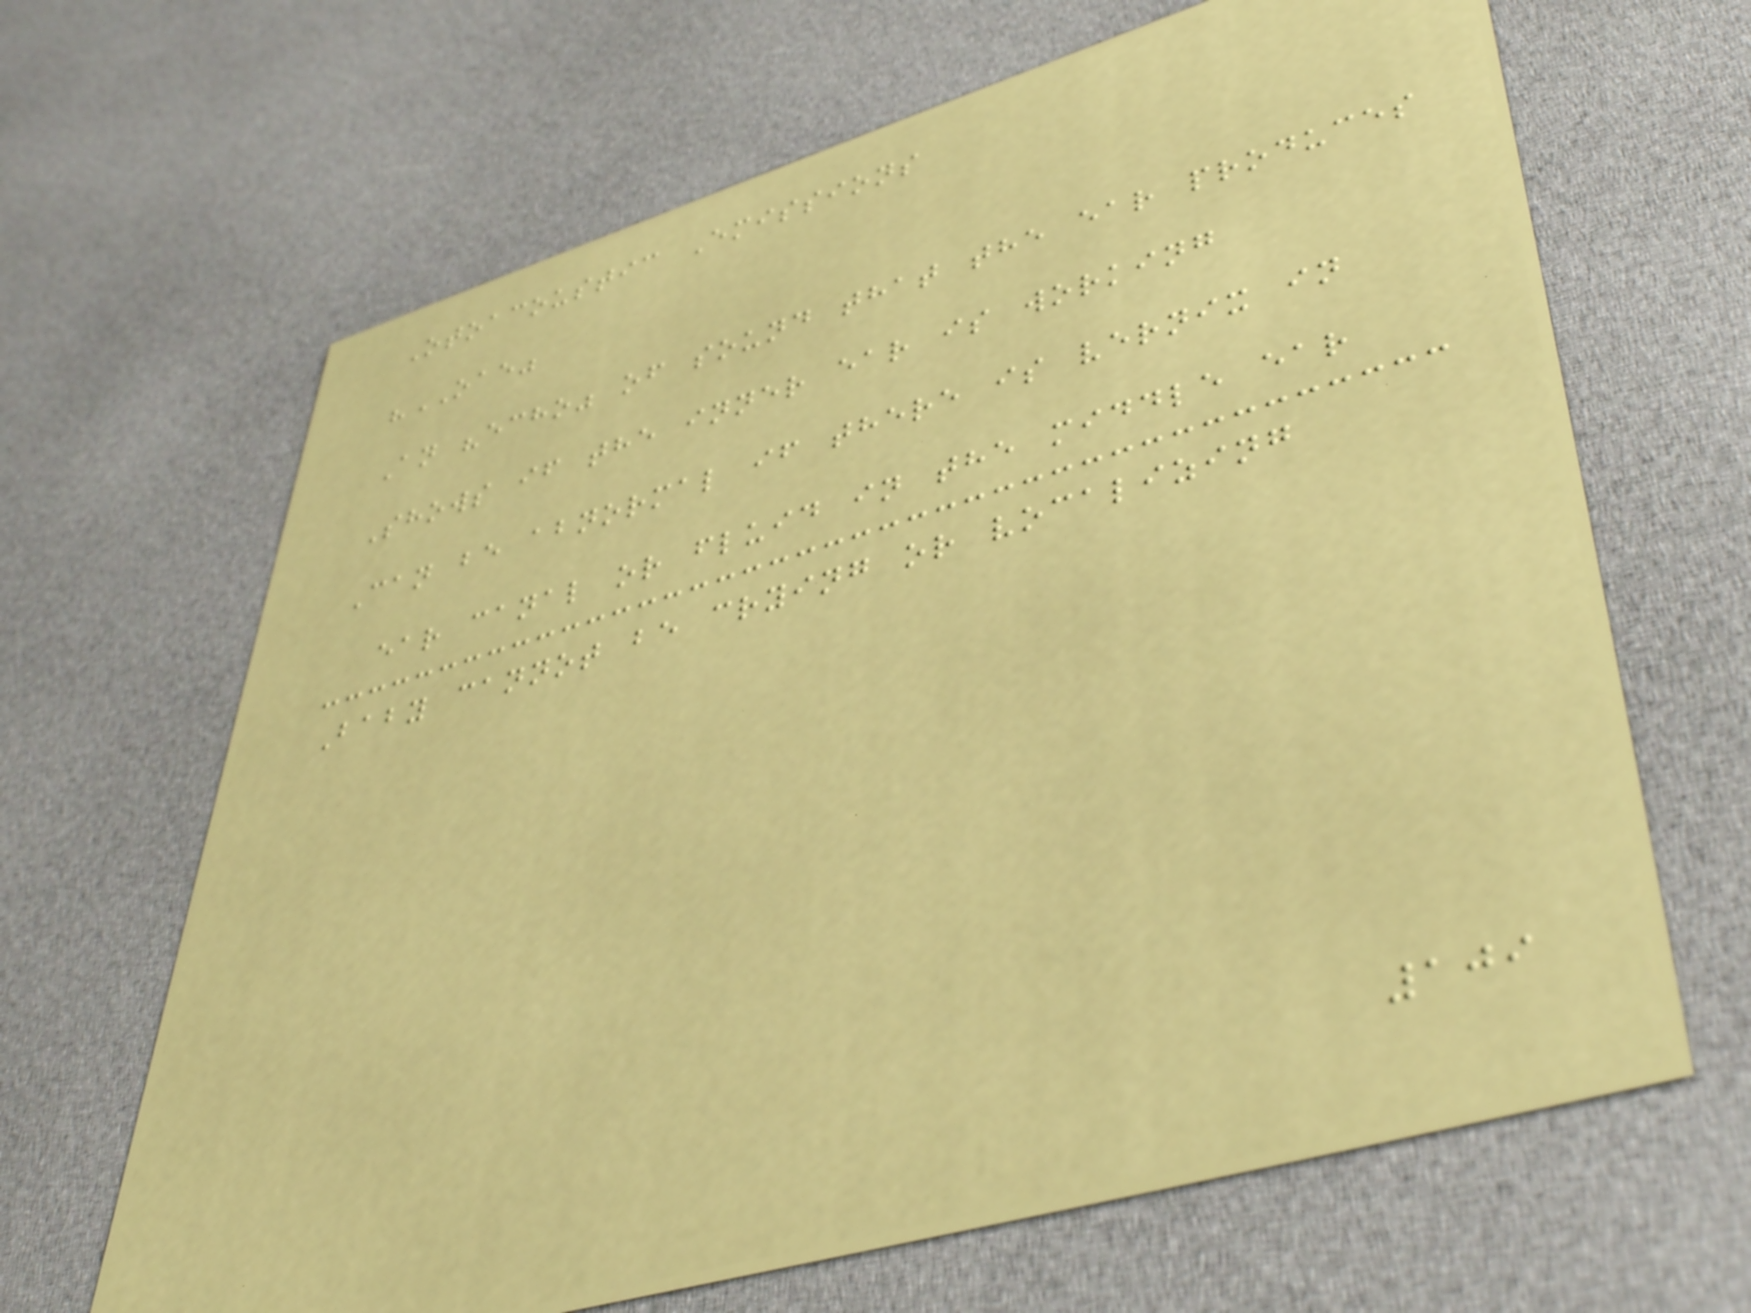Otoacoustic Emissions
"OAE"
An "echo" of sound that the ear produces
Shows if the inner ear is working
Can be abnormal if there is vernix in
ear canal or fluid in the middle ear
Baby cannot be crying or vocalizing
109
